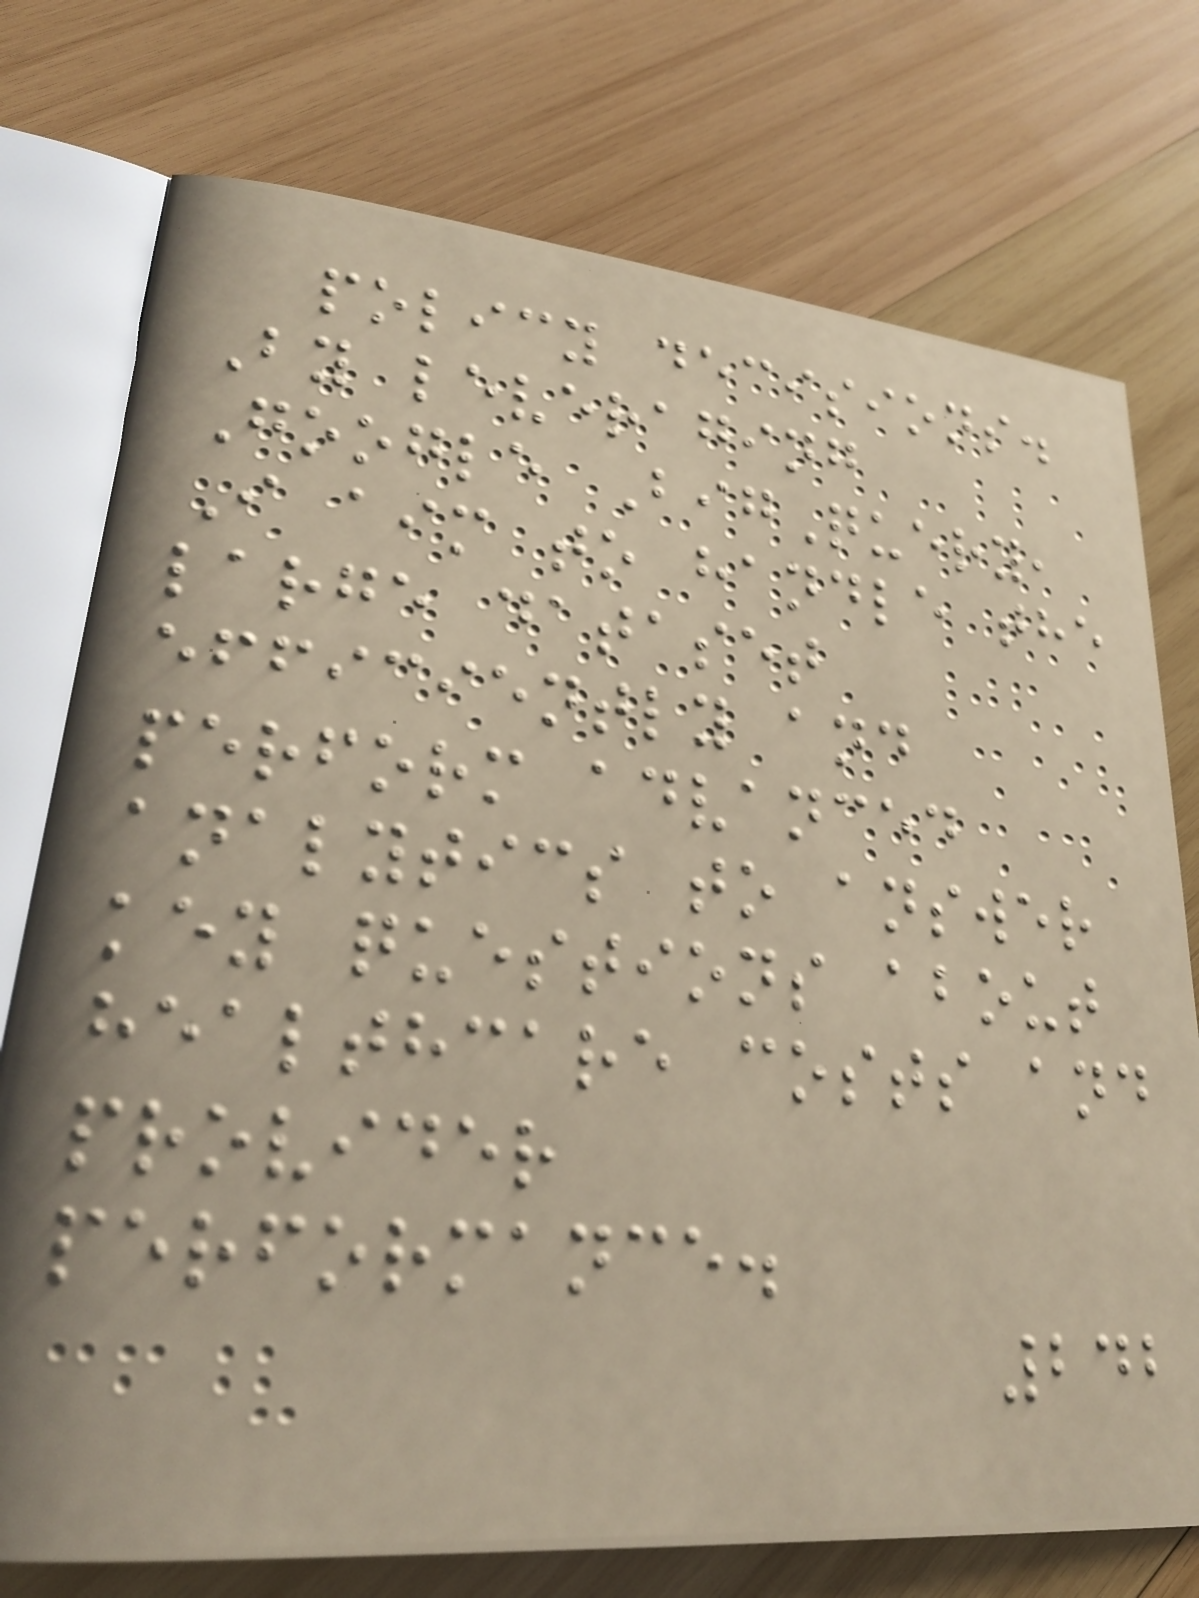policy decisions.
By leveraging
Google BigQuery,
I aim to handle the
large dataset
efficiently and
perform advanced
analytics to answer
key questions about
healthcare costs and
provider
performance.
242
